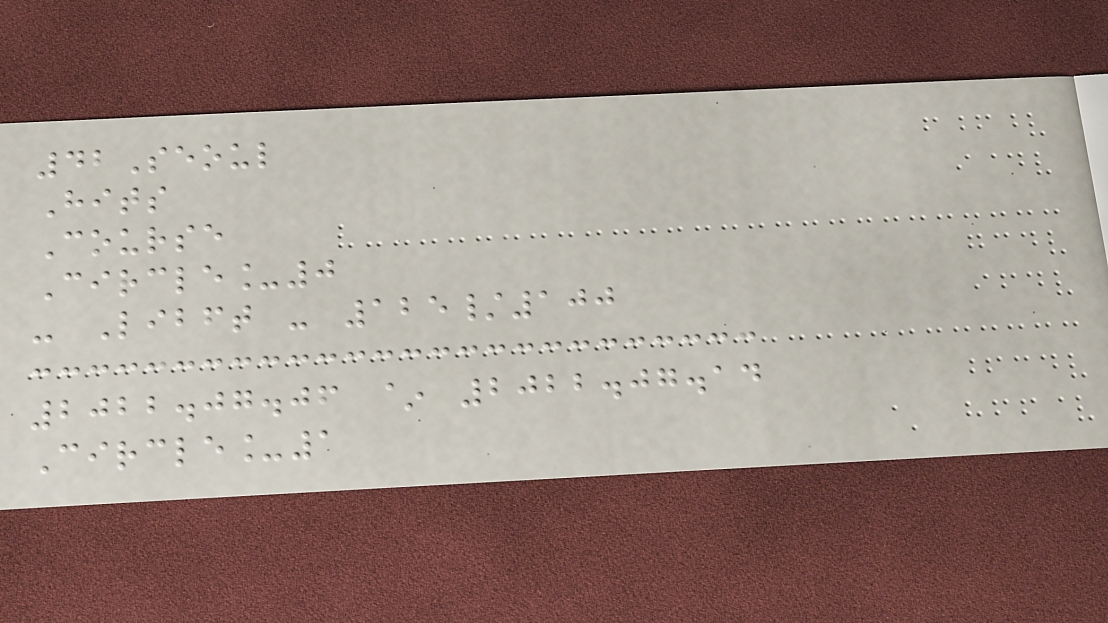42Seoul
Hits
Course
Circle_0
- Libft - 125/100
2022.07.06 ~ 2022.07.14
Circle_1
